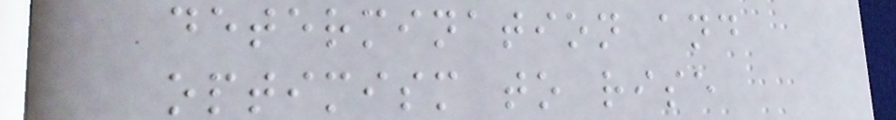determination and
optimism to rise
